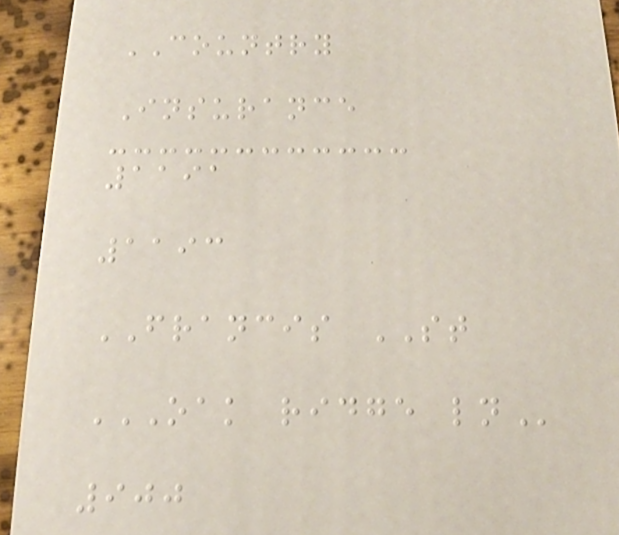COUNTRY
Insurance
1191
1193
FRANCIS ST
OAK RIDGE LN
900
